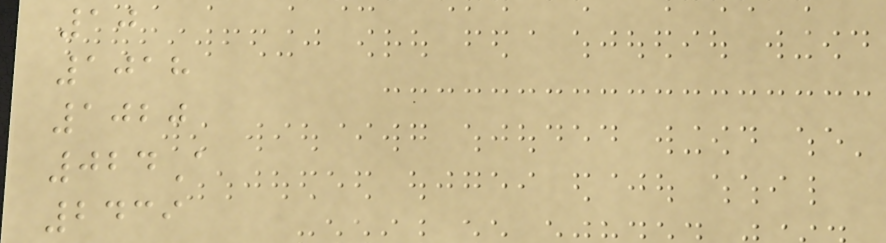10
1018
1020
024A
2439
